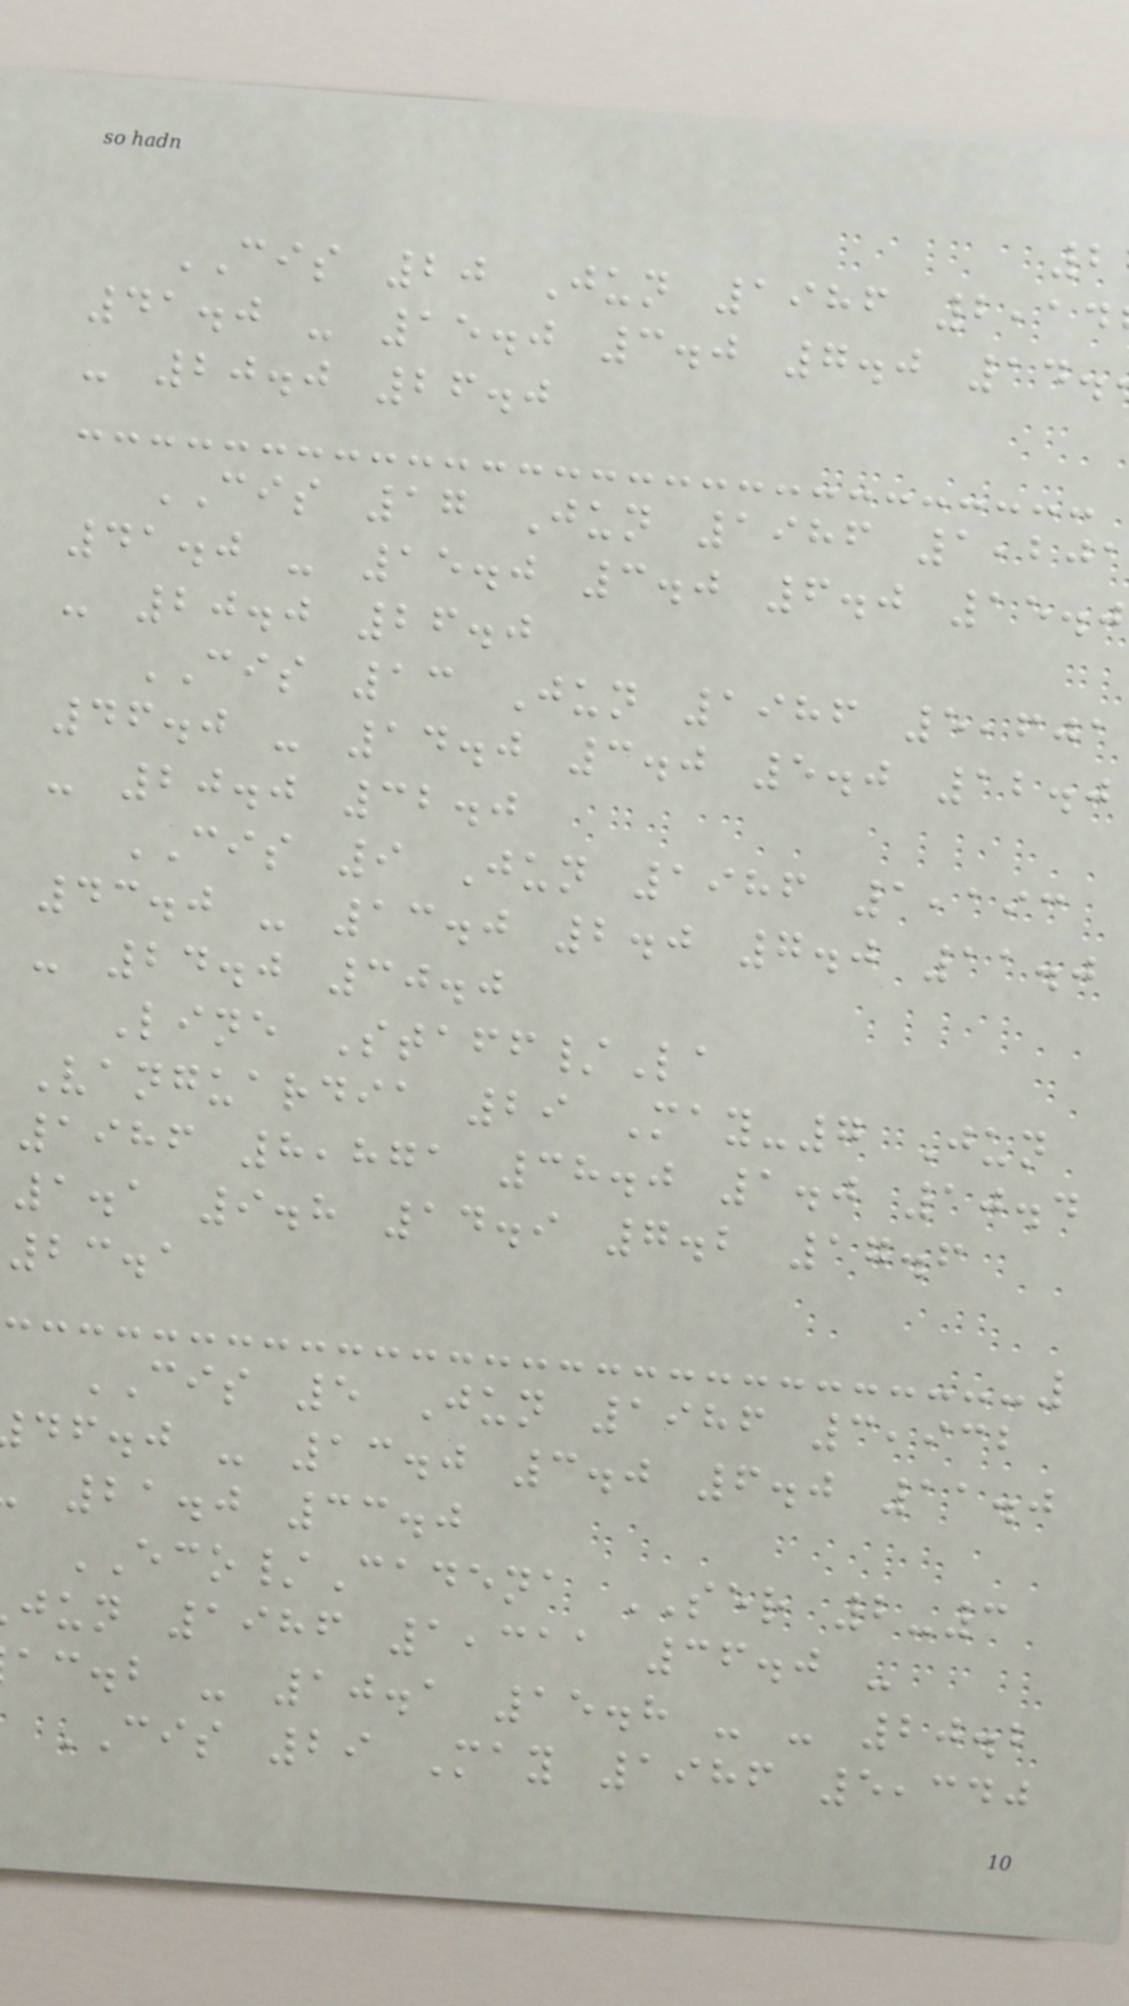CIS 20 Jun 1986 2,14
41.0 - 15.0 3.0 7.0 14.
- 20.0 26.0
CIS 17 Jun 1986 1,201
41.0 - 15.0 3.0 6.0 15.0
- 20.0 26.0
CIS 13 Jun 1986 5,601
46.0 - 14.0 3.0 5.0 12.0
- 20.0 32.0
CIS 9 Jun 1986 1,193
43.0 - 13.0 2.0 7.0 11.0
- 24.0 30.0
Line Staff/La
Vanguardia 29 May-7 Jun
1986 8,871 38.0 1.0 10.4
1.1 9.8 14.9 7.2 17.6
23.1
CIS 5 Jun 1986 3,932
df.j - 13.0 3.0 6.0 11.0
21.0 33.0
ECO/Cadena SER 2-3
jun 1986 1,311 36.0 -
ac.b - 10.1 15.8 - - 20.2
CIS 29 May 1986 5,340
